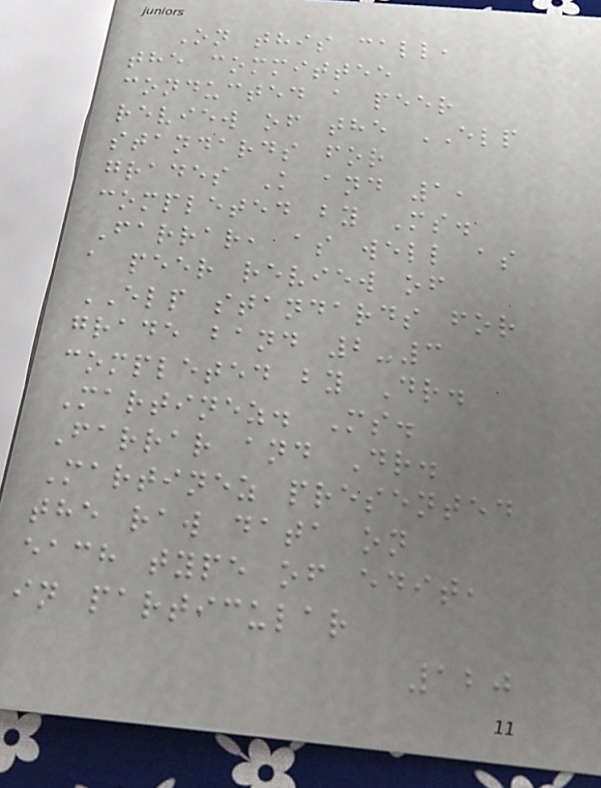On this call,
the committee
conducted a peer
review of the ELP
standards for
grades K and 1,
completed by Ms.
Farrar, as well as
a peer review of
ELP standards for
grade band 2-3
completed by Dr.
Martinez. Ms.
Farrar and Dr.
Martinez presented
the raw data on
each type of edit,
in particular
120
